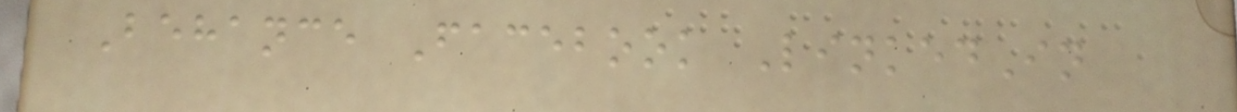Behance Facebook LinkedIn
